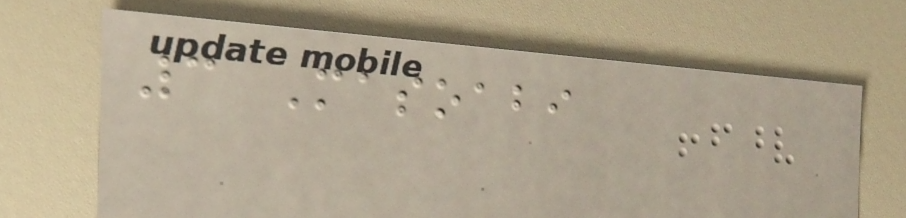3 Masoabi
